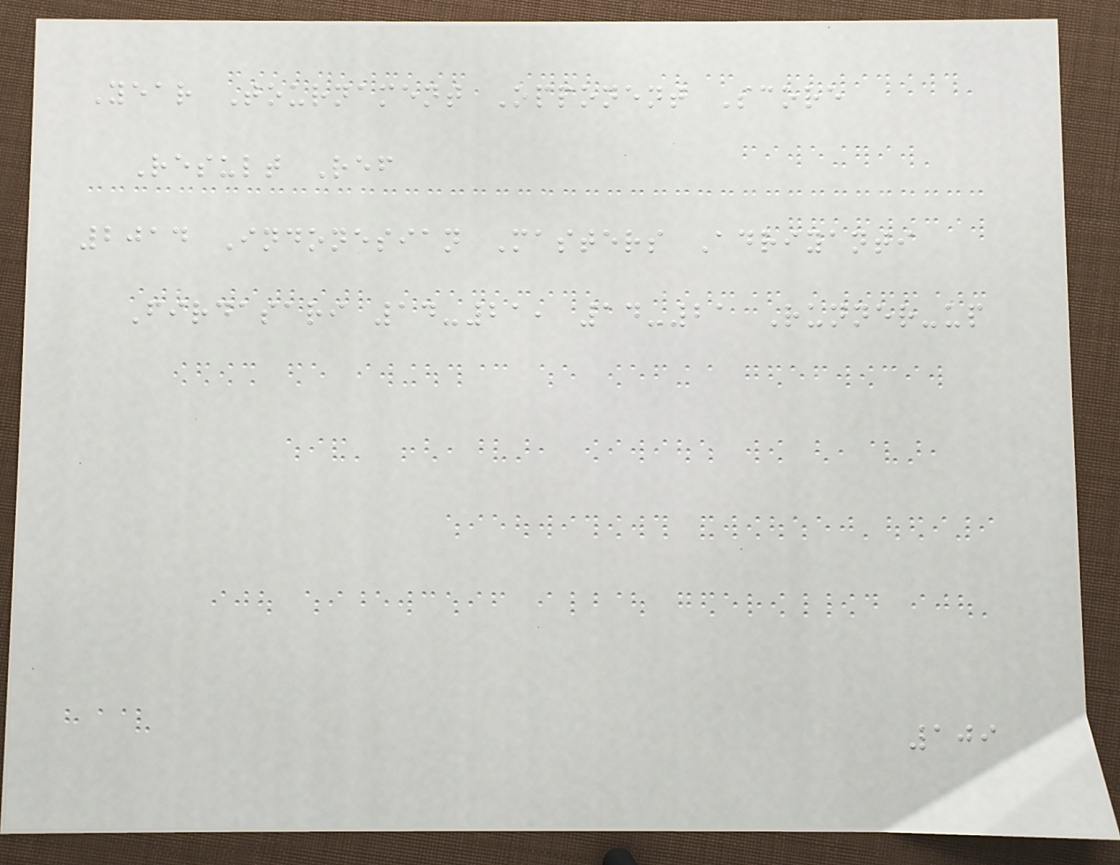Year Tournament Opponent Score
Result Ref
2014 Indonesian Masters Adriyanti
Firdasari 14-21, 14-21 Runner-up
109
